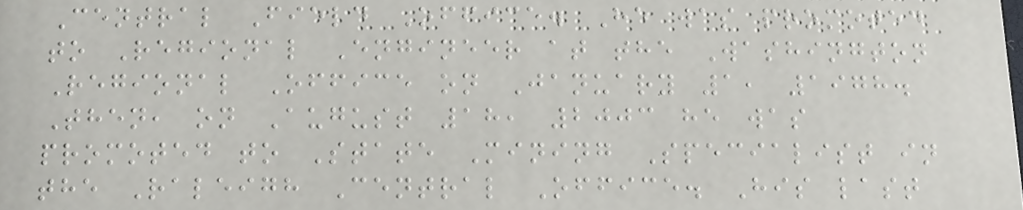Central Field Office. He was promoted
to Regional Engineer at the Washington
Regional Office on January 1, 1978.
Then, on August 18, 2003 he was
promoted to State Mining Specialist in
the Raleigh Central Office. His last
